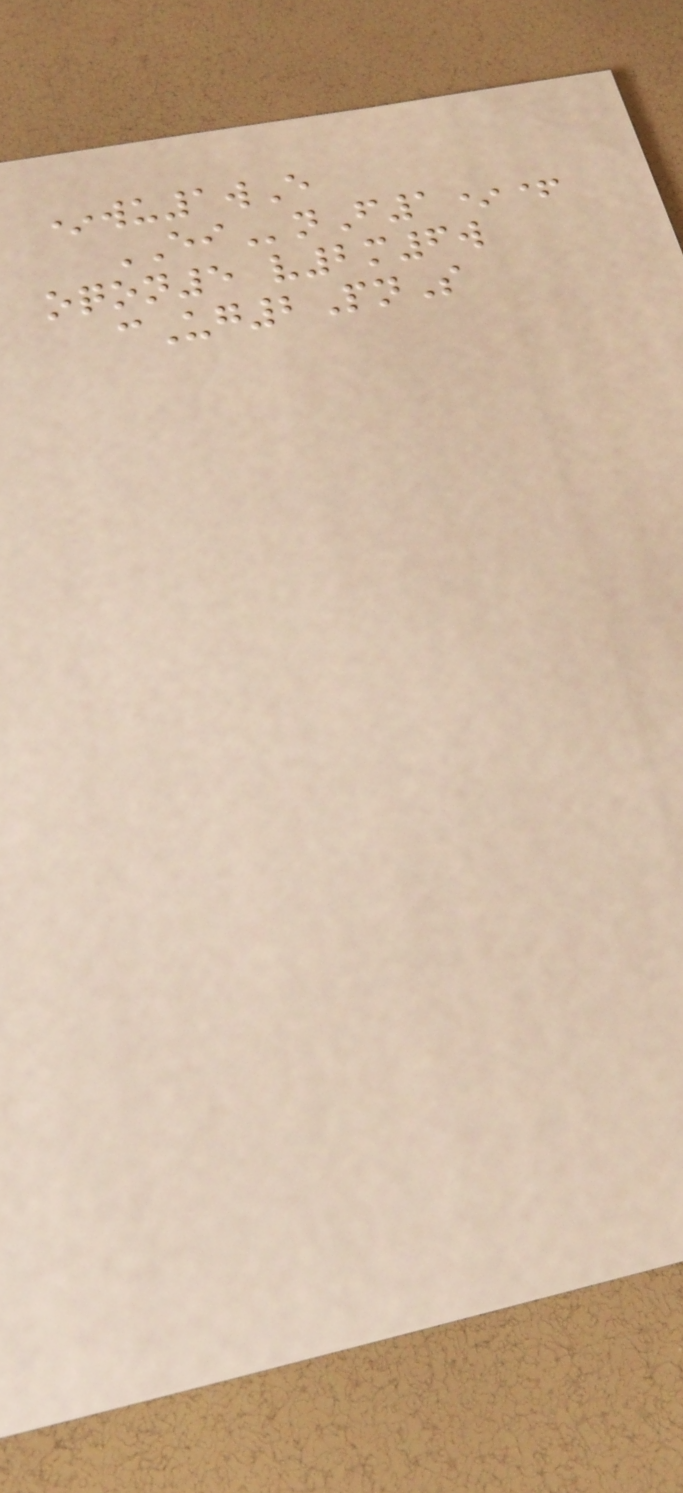*wu1wE
EInF1*+
oqon5 v2m6w
cUg2PnS
